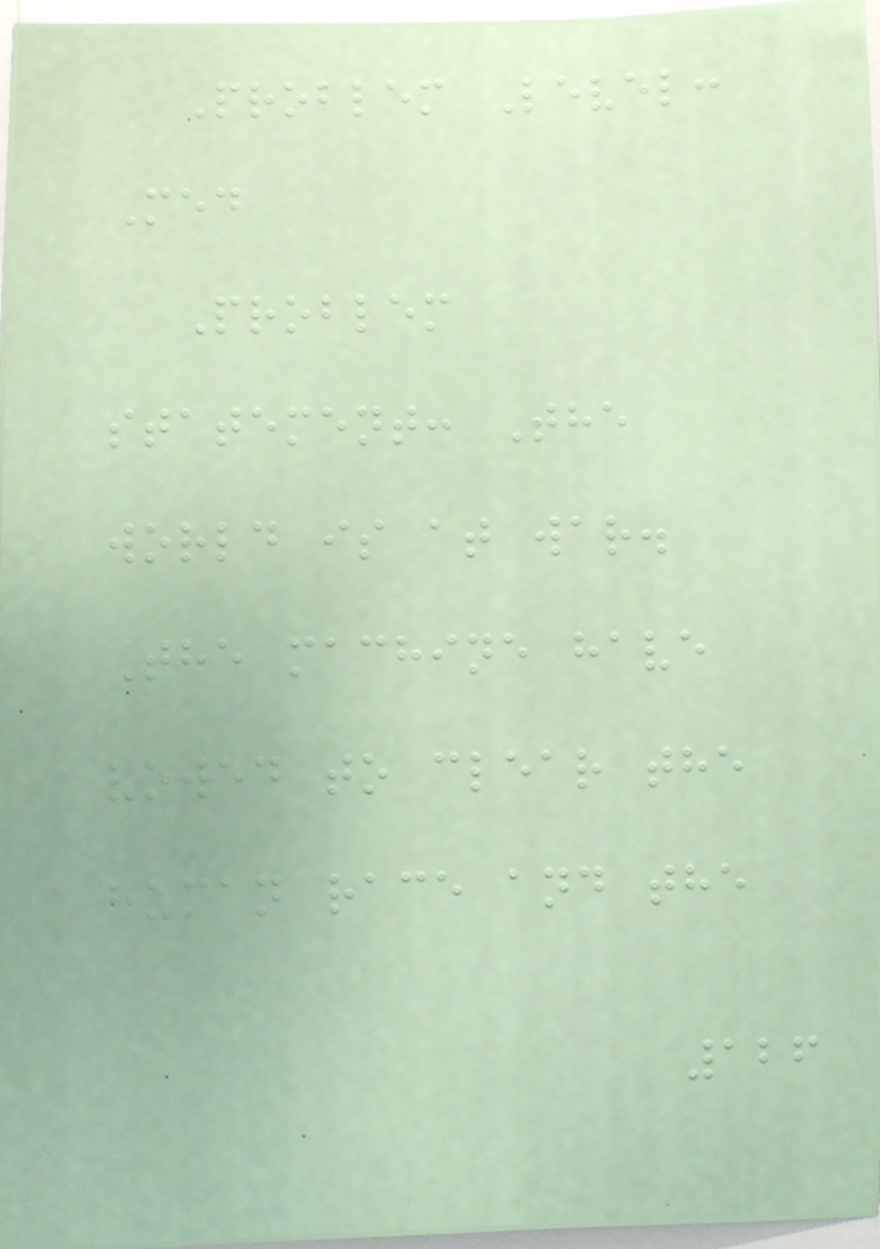Problem Level:
Med
Problem
statement: The
world is at war.
The machine have
vowed to clear the
human race and the
126
